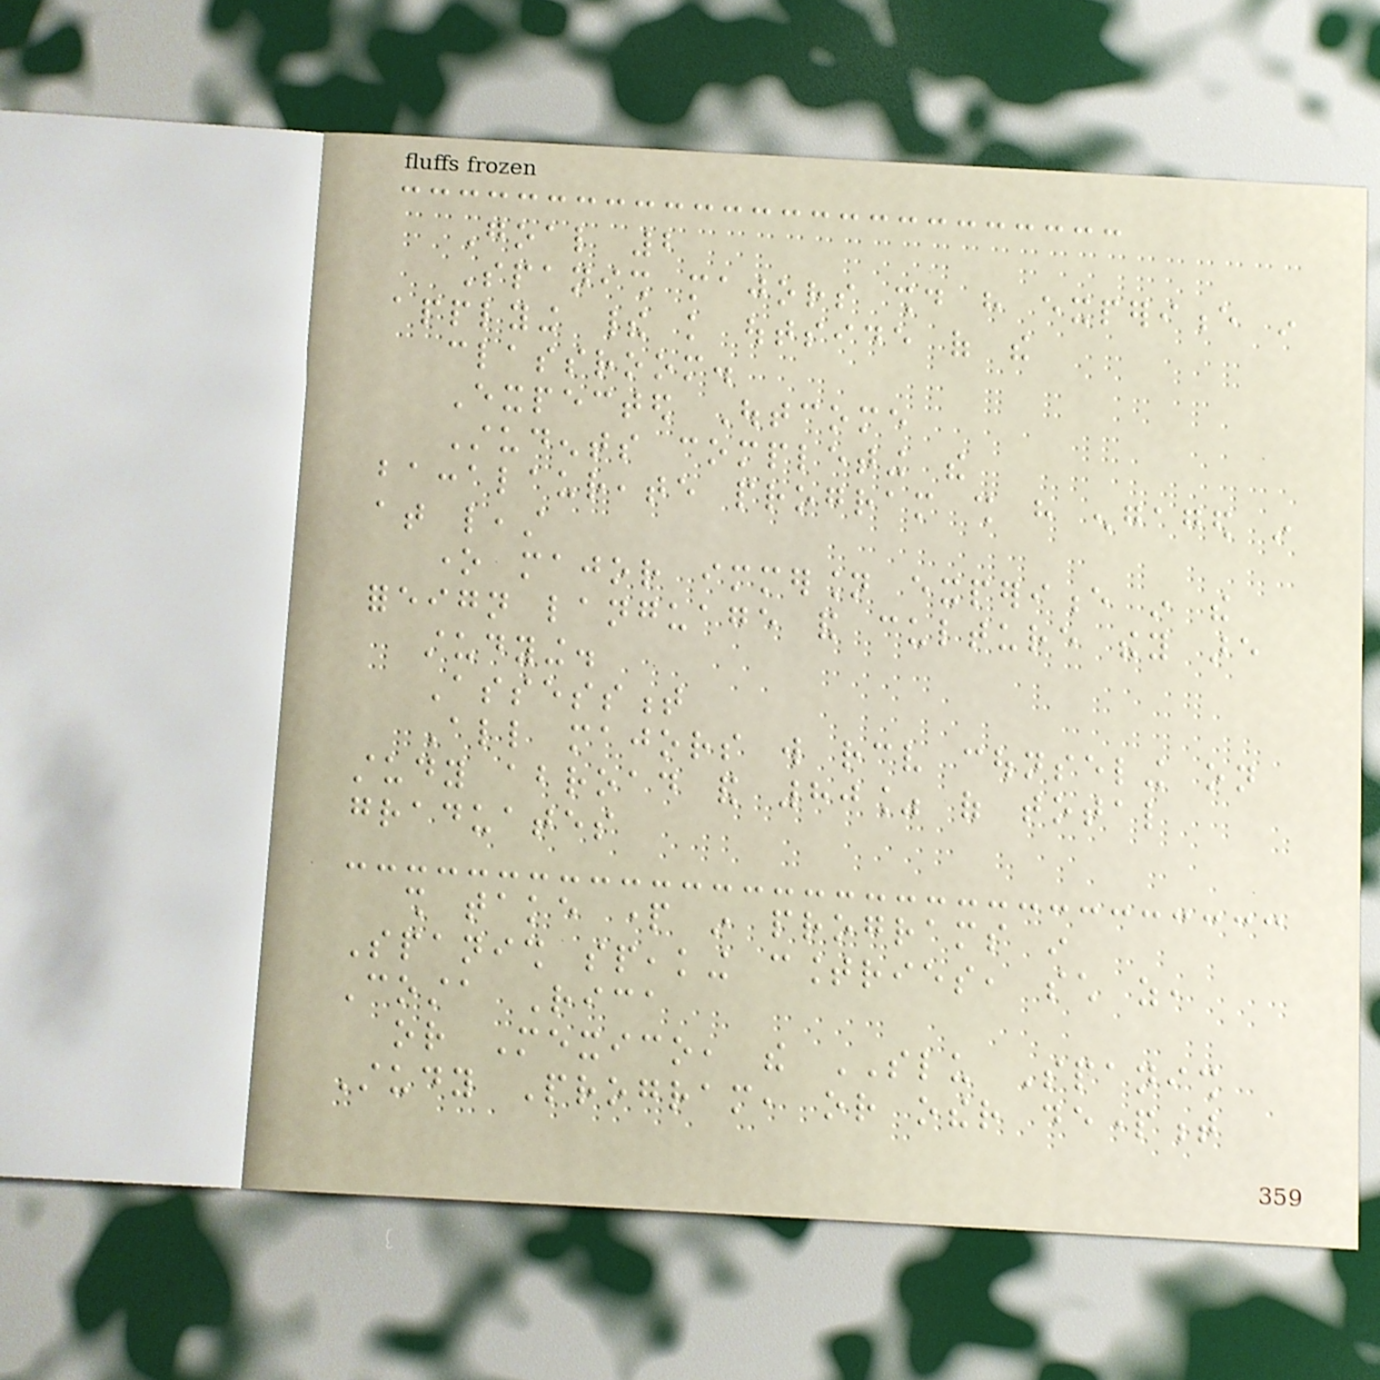Goal 2
Spanish majors should have experience in
applying their knowledge outside of the
classroom.
Expected Outcome
Students completing the
baccalaureate program shall have engaged in
at least
one major immersion experience in the
foreign language and culture they are
studying.
Assessment
All majors will receive counseling on
study abroad and 80% of total
graduates
shall take part in programs in
Spanish speaking countries, such as,
Costa Rica
or Mexico, the SLU Spanish
Study Program, or other department
